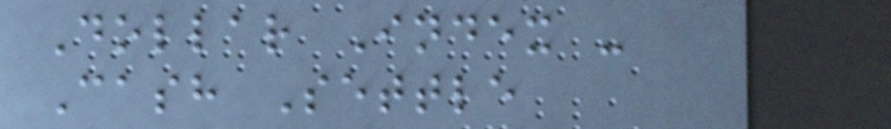Dollar Index -
Cash Settle
